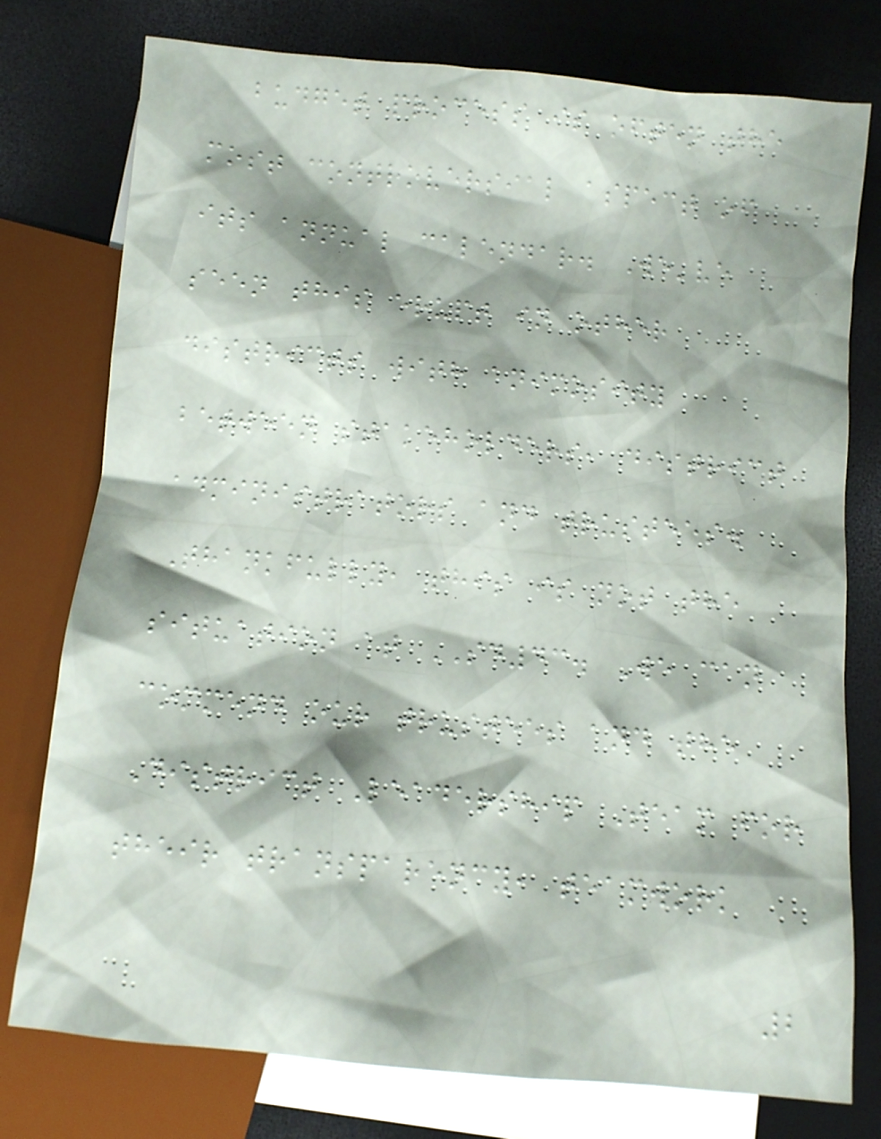budget process is often the
most controversial aspect of
its annual calendar. We've
seen this erupt in other
districts with animosity
between stakeholders, district
administrators and trustees.
Thankfully, this is not the
situation at SD43. We can
commend our trustees and the
District Leadership Team for
their transparency, teamwork
2
